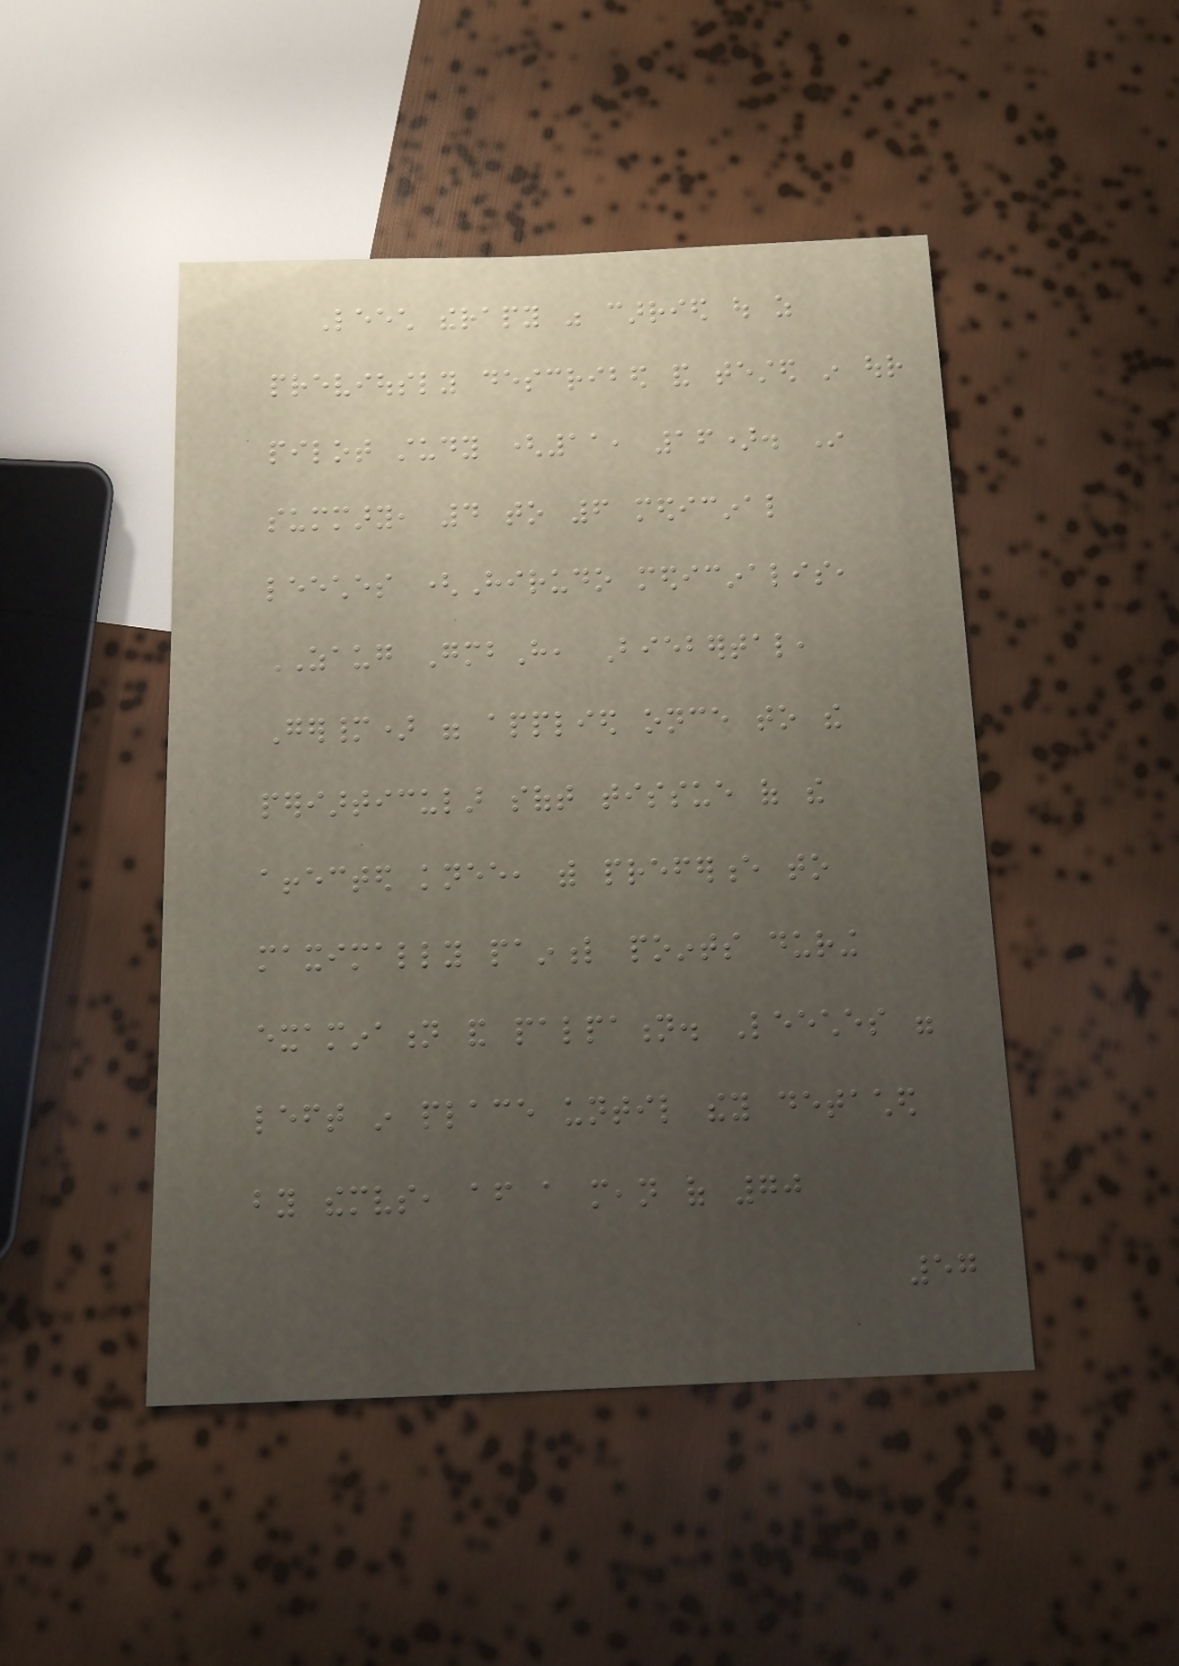Leech therapy was carried out as
previously described and tested in our
pilot study (11, 16). In
summary, 4 to 6 medicinal
leeches (Hirudo medicinalis,
ZAUG GmbH, Biebertal,
Germany) were applied once to the
periarticular soft tissue of the
affected knee, with preference to
maximally painful points during
examination and palpation. Leeches were
left in place until they detached
by themselves, after a mean of 70
57
